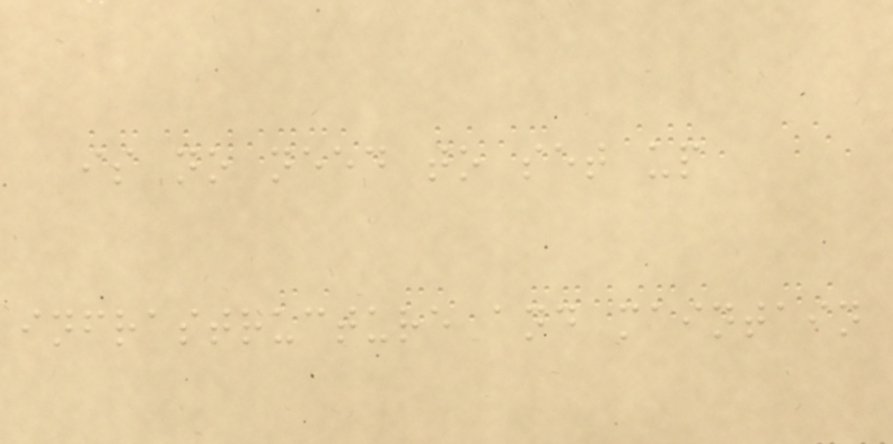is no need to set up
infrastructure and maintain
